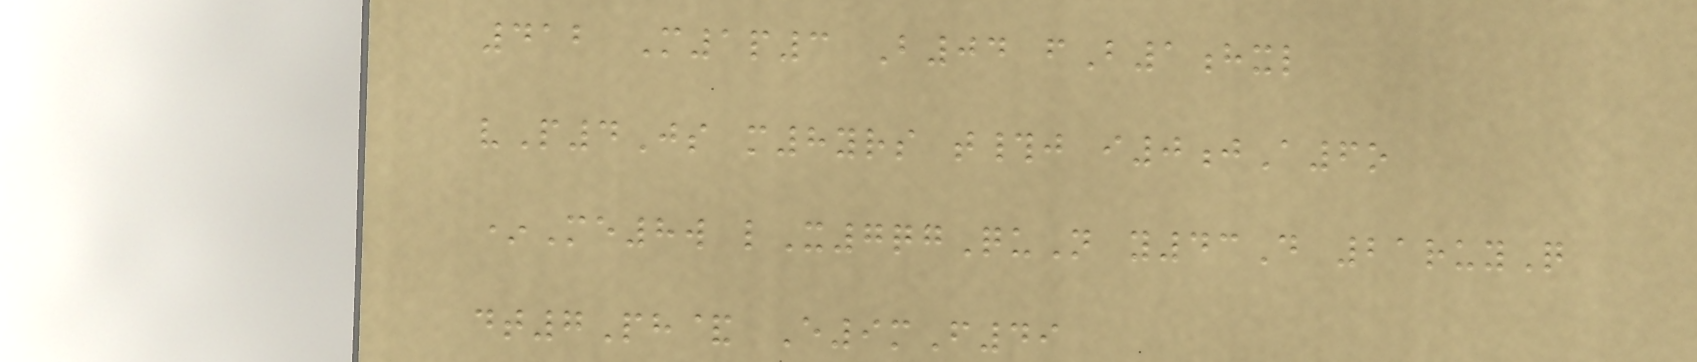412 M1p3 B04 fB1hxl
vP4Js m8yrs t#j i0jA6o
*Me8w lX7qgQuN y43D 21ruyQ
dt7Ph& E9mF49
